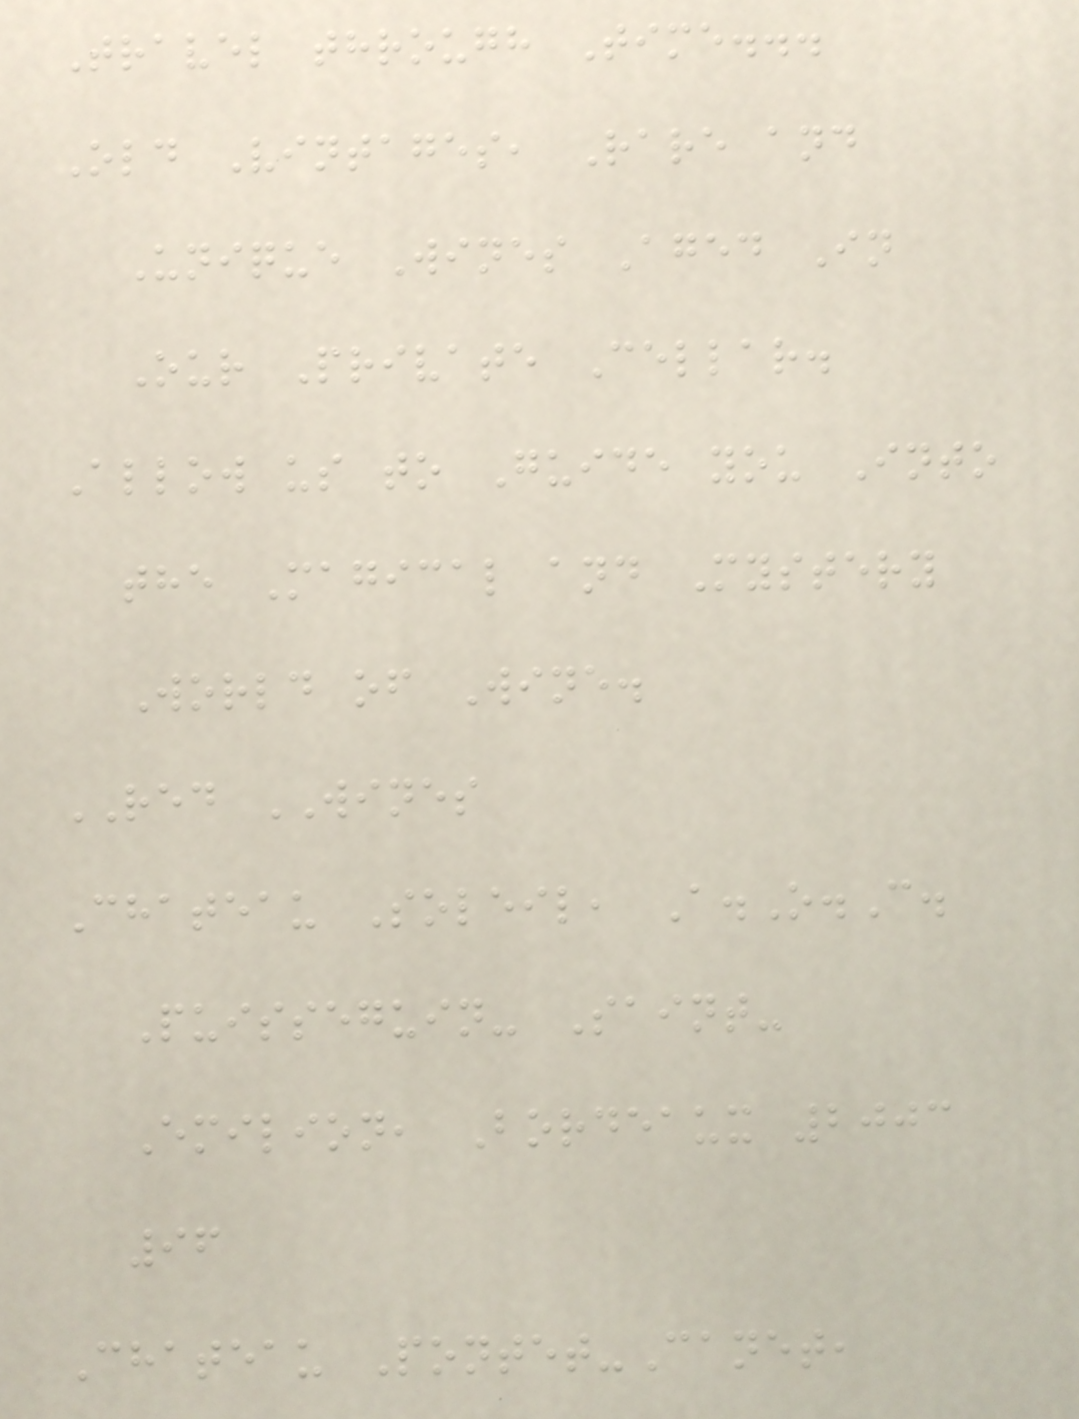Travel through Time...
Old Vintages, Rare and
Unique Wines Aged In
Our Private Cellar.
Allow us to Guide you Into
the Magical and Mystery
World of Wine.
RED WINES
Chateau Soleil, A.O.C.
Puisseguin- Saint-
Emilion, Bordeaux 2003
96
Chateau Pontet-Canet,
